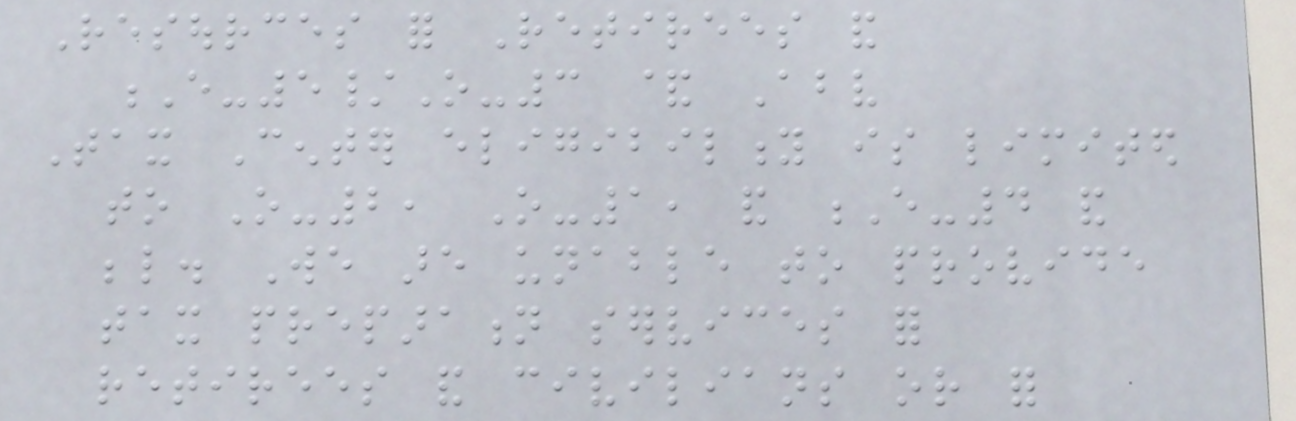Resources for Retirees and
E-5/O-3 & Above
Tax Center eligibility is limited
to O-2, O-1, and E-4 and
below. We are unable to provide
tax preparation services for
retirees and civilians or for
